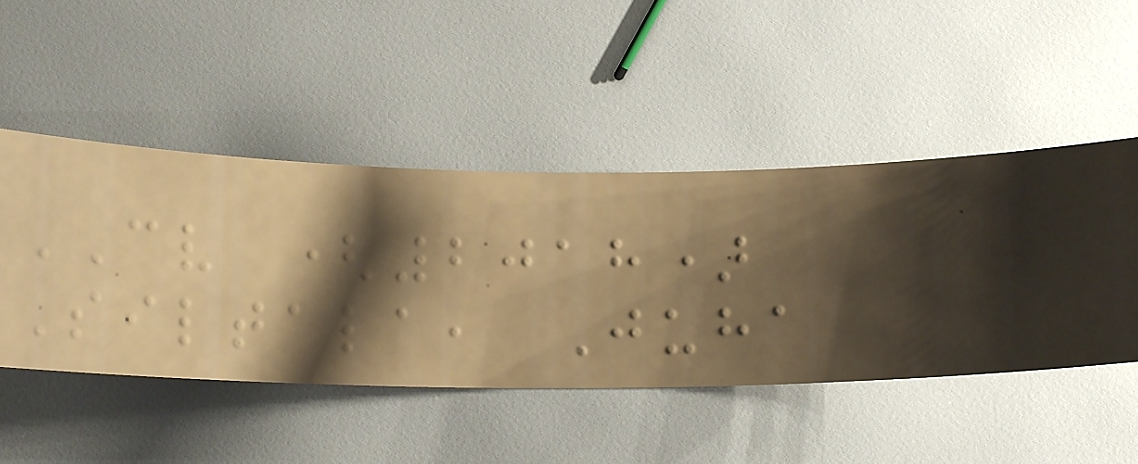CV (2018)
Siltala, Juha
